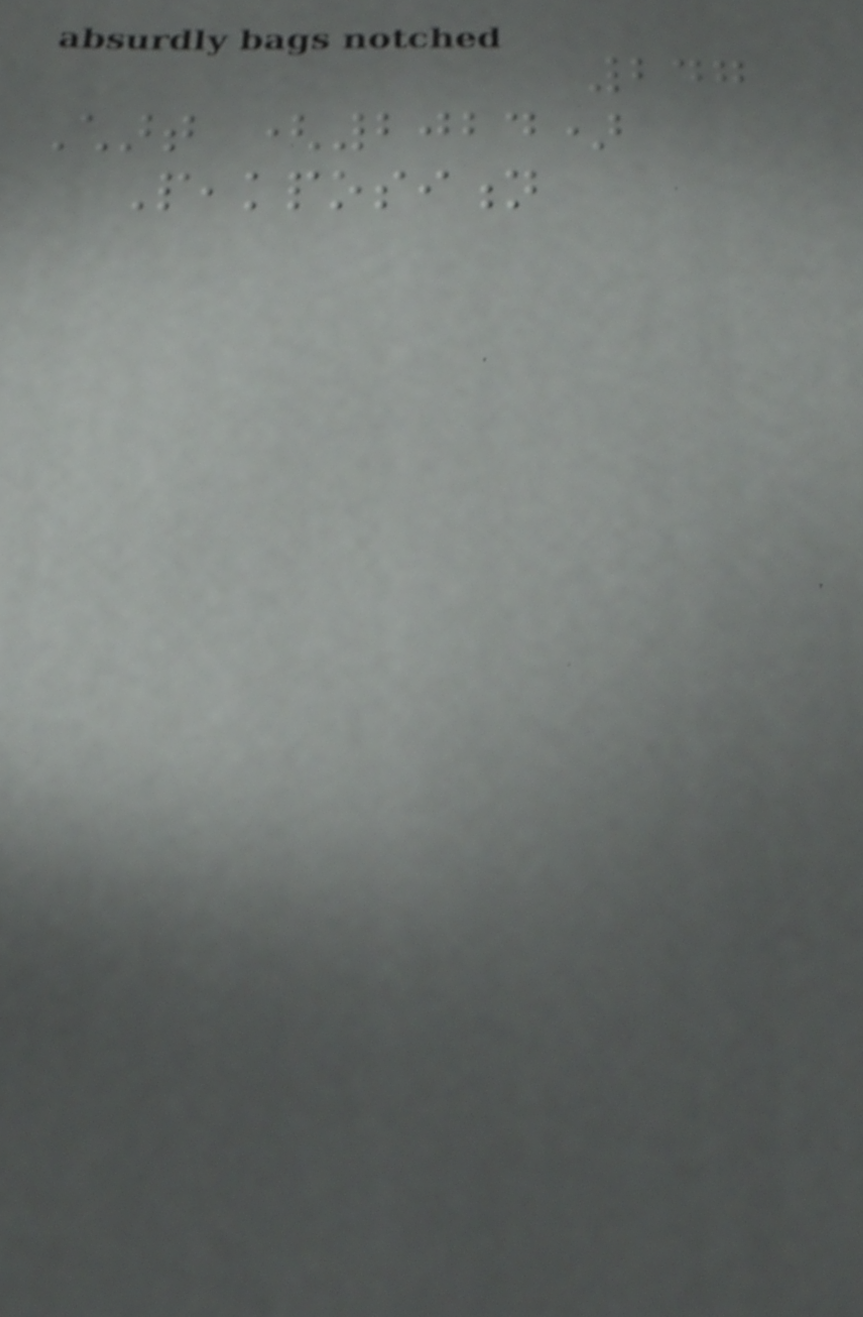247
Chart (2024)
Peakposition
